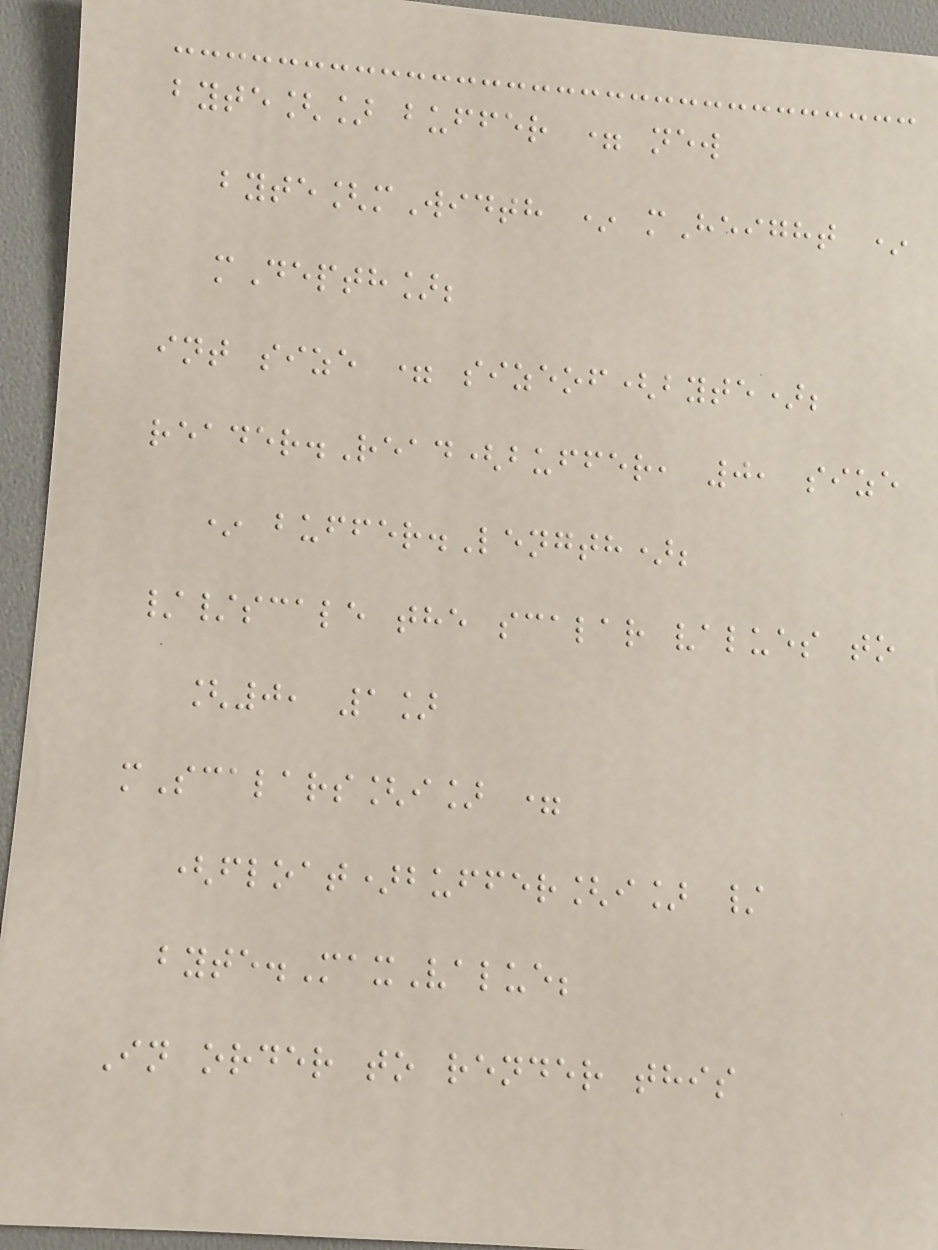byte[] buffer = new
byte[mWidth * mHeight *
mDepth];
int size = sizeof(byte);
reader.Read(buffer, 0, size
* buffer.Length);
//scale the scalar values to
[0, 1]
mScalars[i] =
(float)buffer[i] /
byte.MaxValue;
In order to render this
